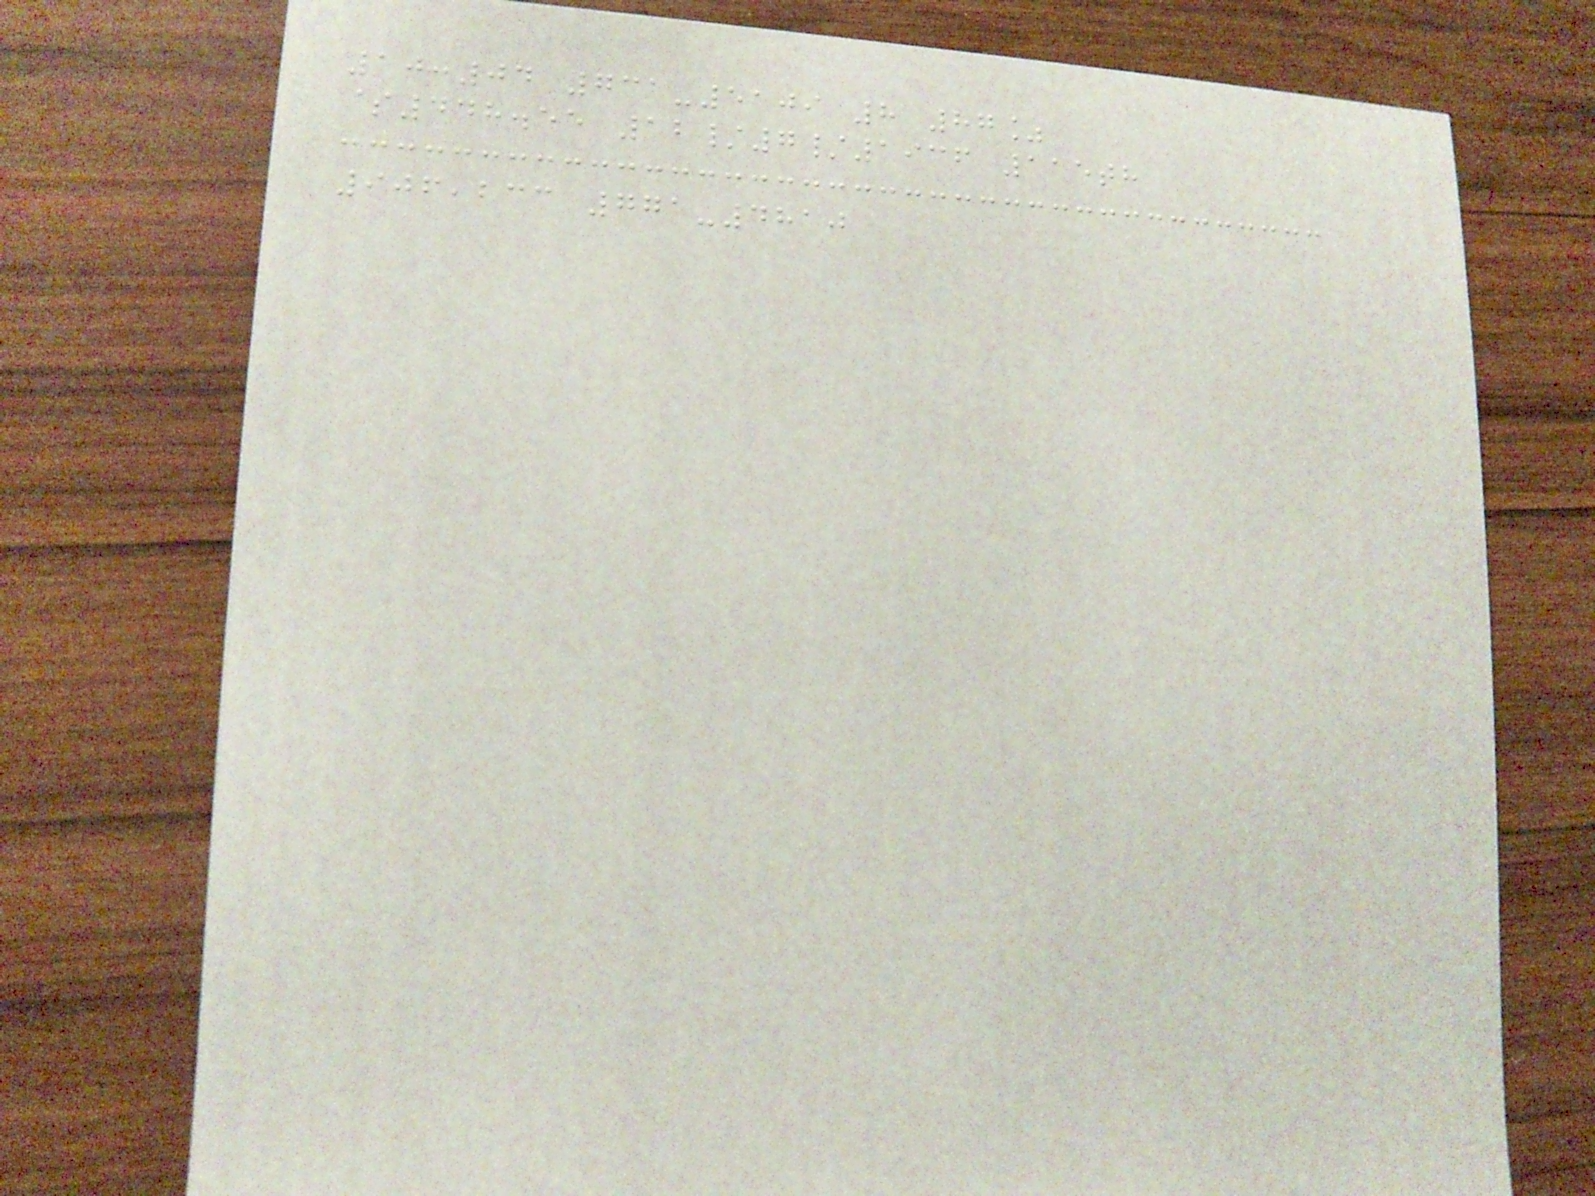10:04 731-5109 8 87%
$448.55 12/7/1936 115th
906,233 771-4810
